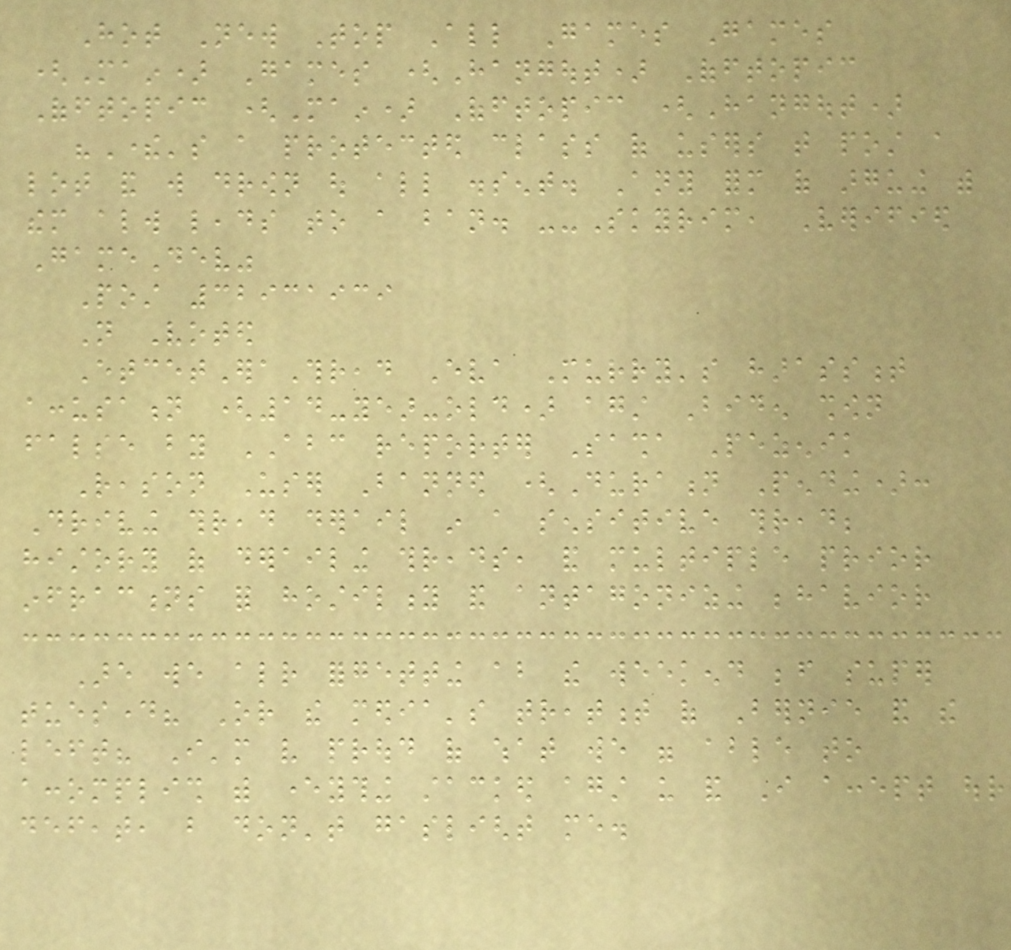Hot New Top All Games Games
(Main) Games (Hangout) Offtopic
Offtopic (Main) Offtopic (Hangout)
"There's a protected class of users that post a
lot and will drown out all dissent. Any form of arguing with
them always leads to a ban. --Skyrim, Verified
GameDev"
Post 32931939
Not Voted
EtcetEraThread Eva Murry's harassment
accusation (14-year-old) against Biden shown
false by ABC reporter Sasha Pezenik
Reason User Banned (Duration Pending):
Driving thread derail in a sensitive thread;
history of derailing threads, and multiple prior
infractions for hostility and antagonizing behavior
Are we already forgetting about the weekend before super
tuesday? Or the media's treatment of Bernie and the
left? I'm very proud of what we were able to
accomplish with everything stacked against us and I accept our
defeat, but don't gaslight me.
